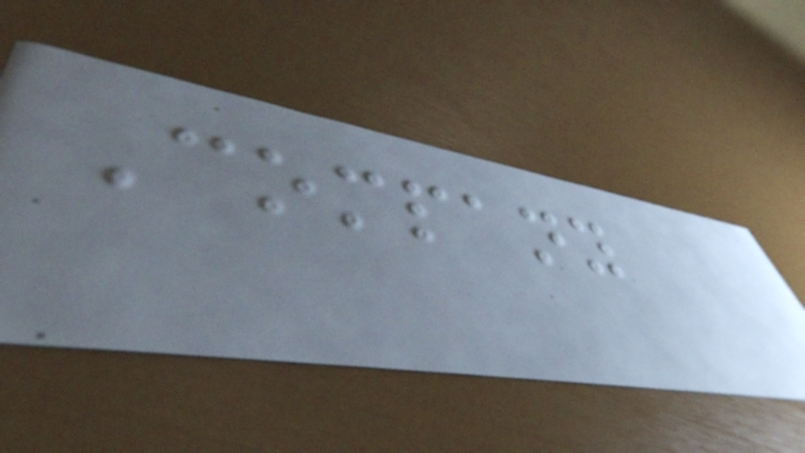Company
